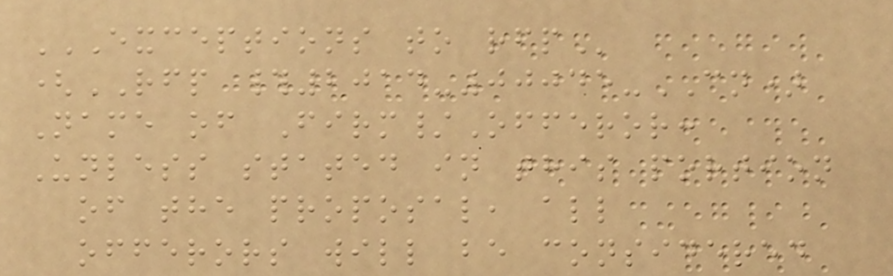EXCEPTIONS TO RFP
(RFP #2014-00045-CN)
Name of Firm/Offeror:
Unless stated in this portion
of the proposal, all
offerors will be considered
